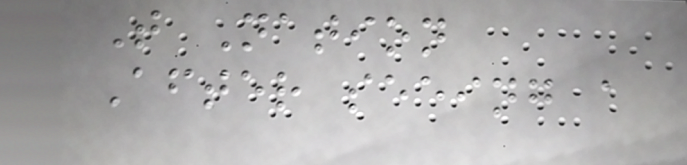T Nation
After seeing a
